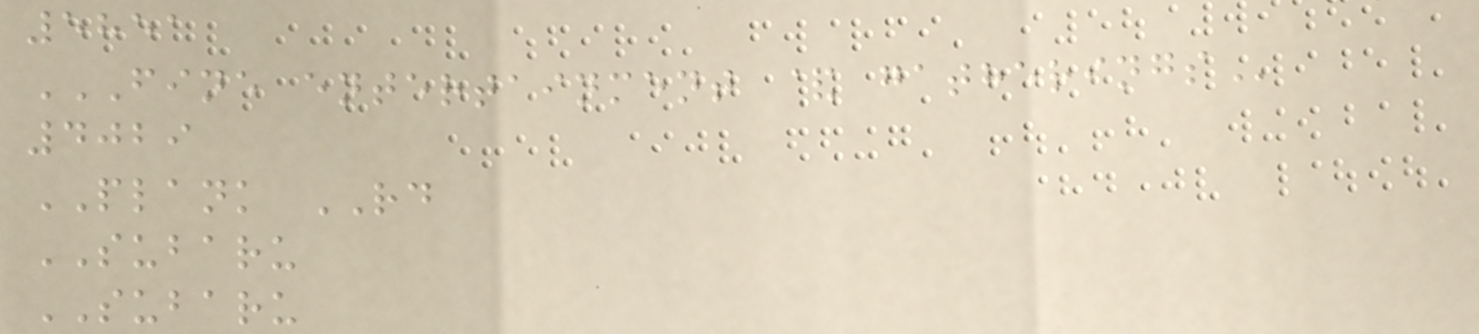5851
FINE ENTERTAINMENT & GATHERINGS
4029
PLANK RD
SUBARU
SUBARU
